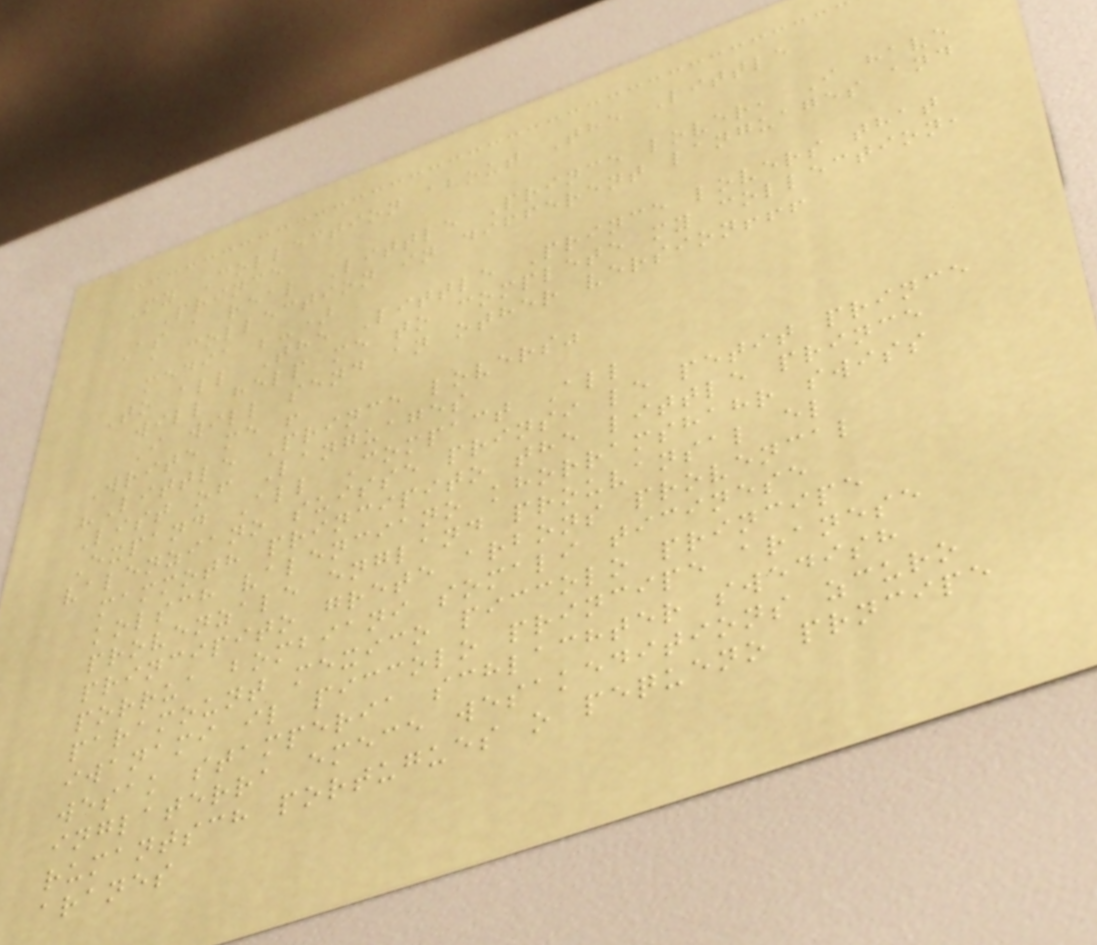My Collection about The Little
Prince
As a real Little Prince lover, I have
a collection in different languages and
media ;-)
To all The Little Prince lovers that
will help me to complete my collection,
I will send an other version!!!
Write me !
"Little Prince lovers"
List of Languages
Expand All Compact All
valenziano suisse prinsi le petit prince
mammoth principito the little prince
kolsch valenciano khorramshahr swiss
provenzale england prouvansal el
principito grete arbons provencal
porrua bombiani somali ticinese
paramount mexico piccolo principe
iwanami il piccolo principe aranese
wesak stamperia schlachter swedish
inglaterra emece wesakeditions zcuro
rumantsch portugues o pequeno prncipe
aranes
